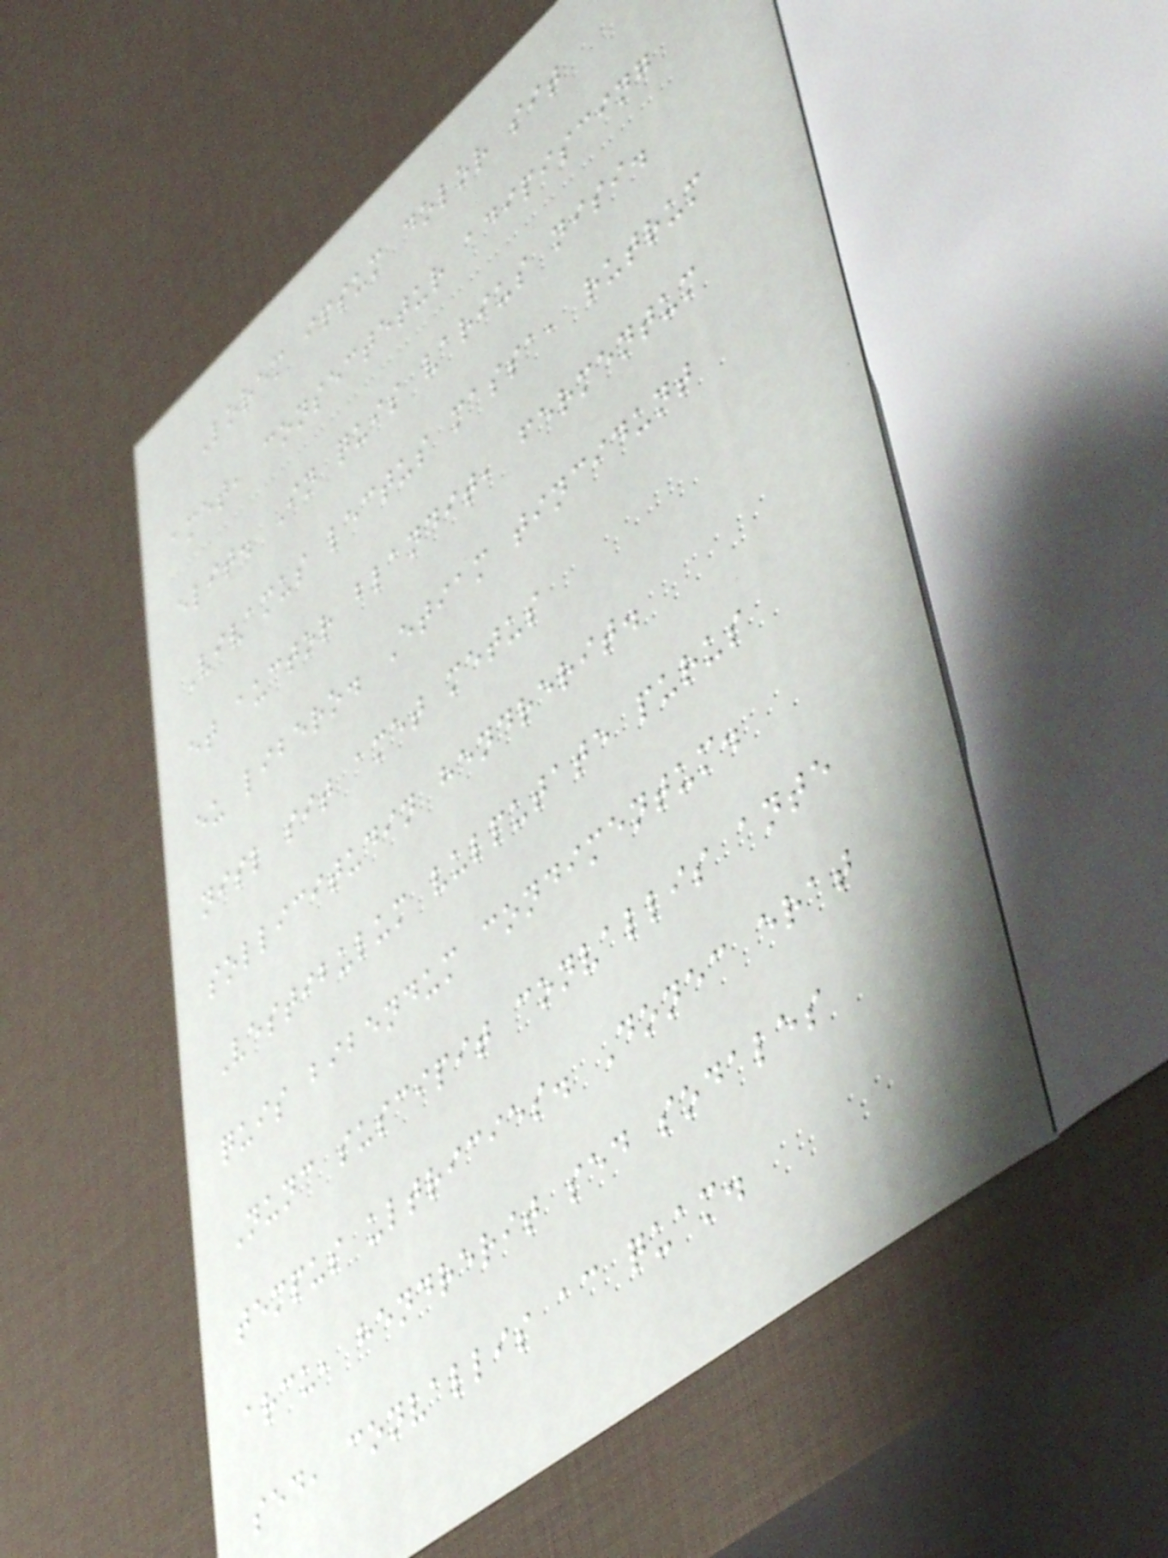Lorem ipsum dolor sit
amet, consectetur adipiscing
elit. In quis varius nisi.
Vivamus lectus massa, rutrum
et auctor blandit, fermentum
eu libero. Etiam tincidunt
nisl sit amet metus
sollicitudin hendrerit.
Vestibulum vulputate purus
quis bibendum condimentum.
Nunc suscipit convallis ante
tempus ultricies. Donec erat
arcu, hendrerit sed sodales
sed, convallis ac quam.
